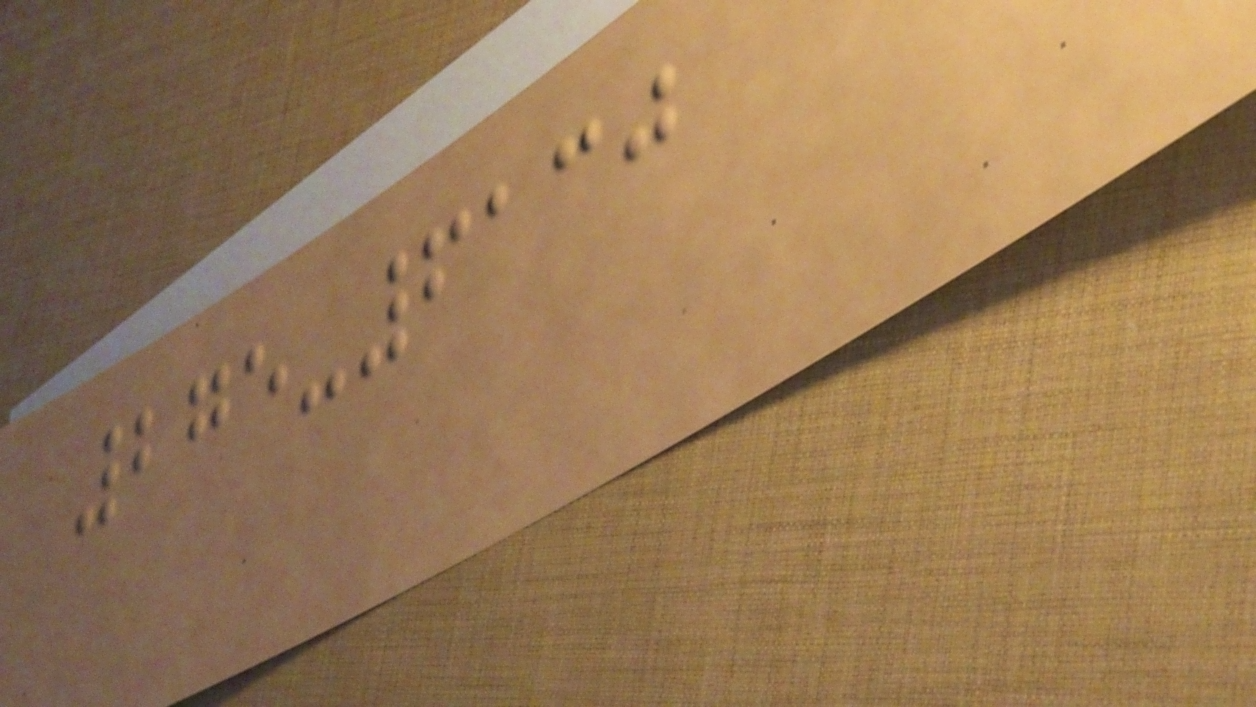275-6130
